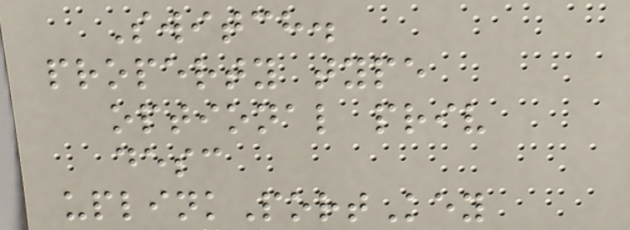Switch.
property type
optional priv
desc
uplinkPortKey
